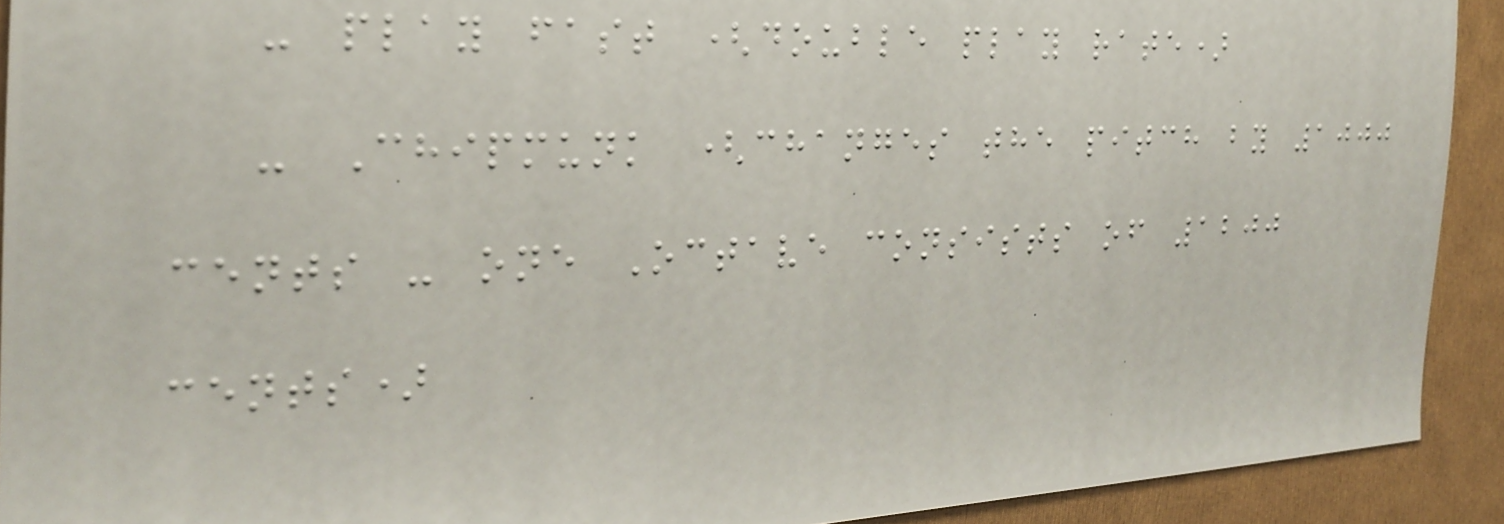- play fast (double play rate)
- Chipmunk (changes the pitch by 1000
cents - one Octave consists of 1200
cents)
